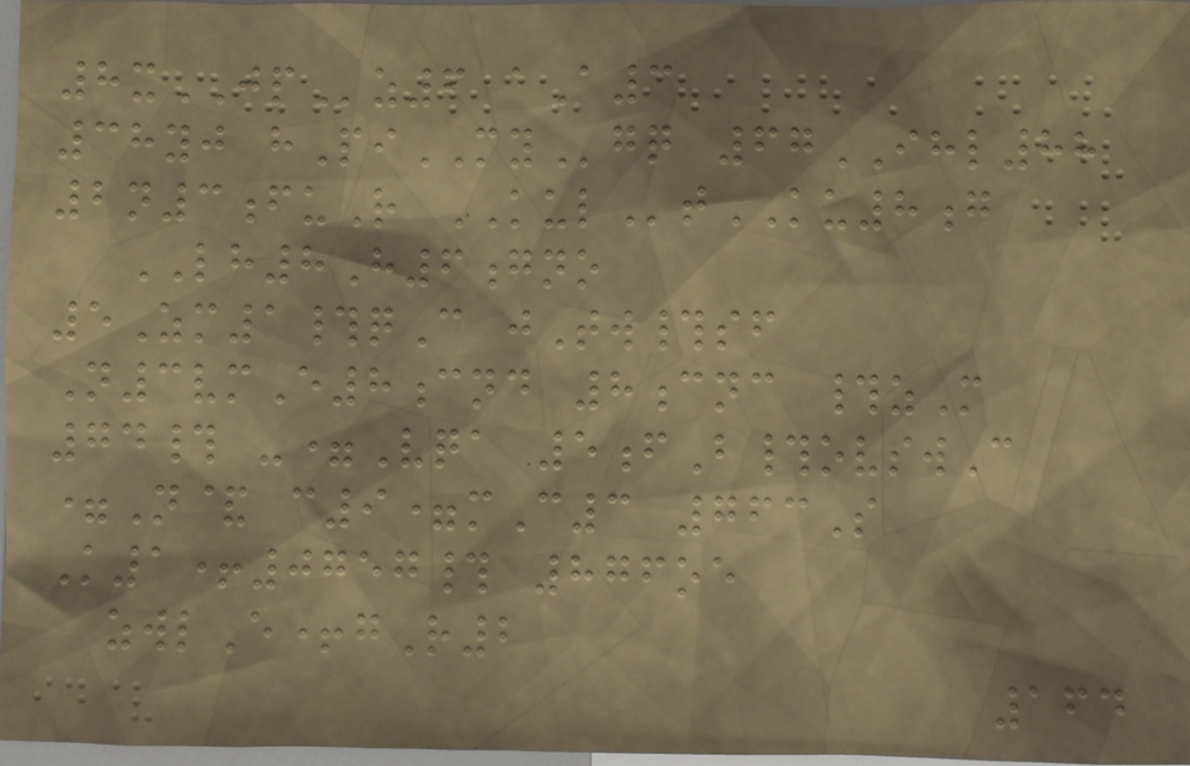8xJPz6 aA3
38yj hPiMYgq 67IHL88
2n3fuR KULtKU8g
LH8H6gno
5Zm1#qC jTw#sf
N3vmE8cnd 8cnc #zM
74# -=Vqa 5fB#ovswC
=N& c9=mC3 763S
K1+0757# 876oe
zwlE+gR2
164
